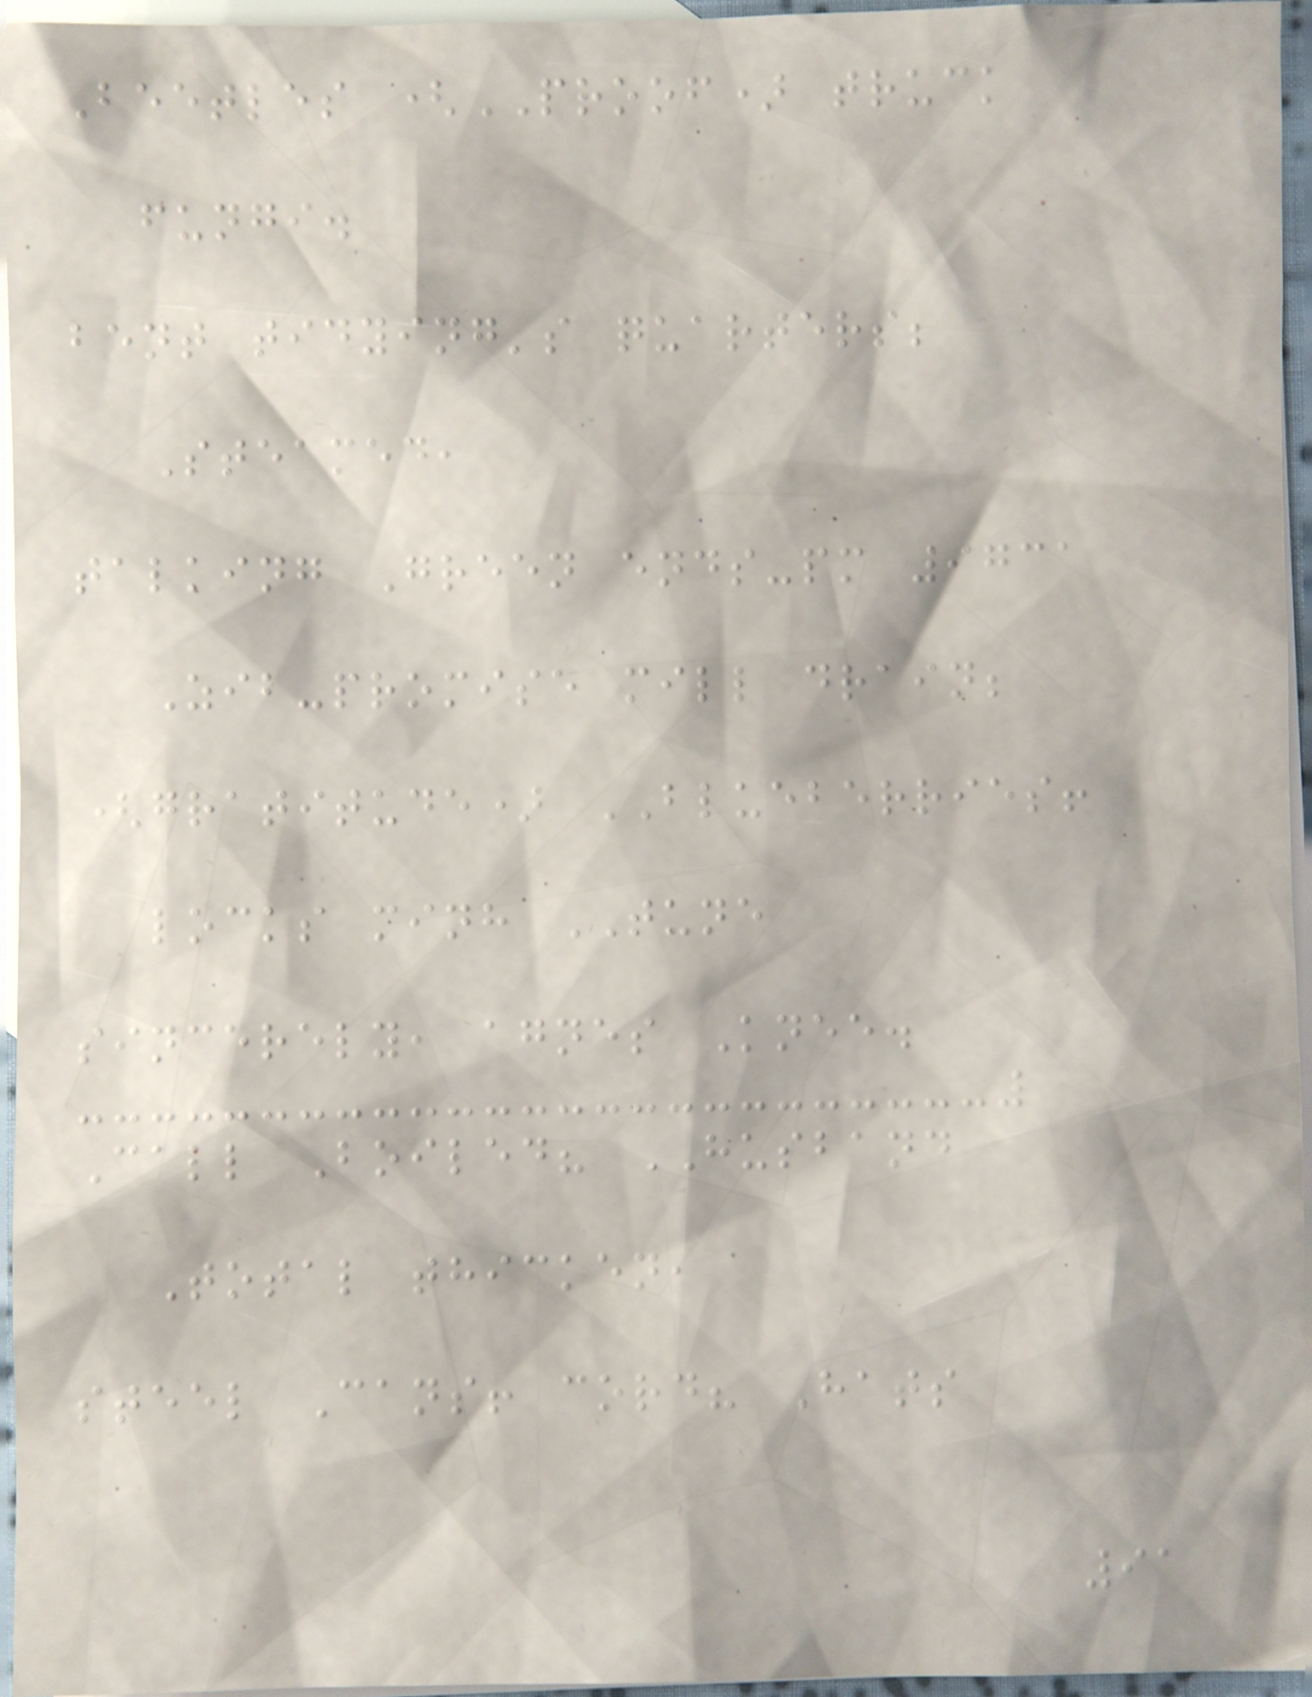Beetles (PROOF) truck
fungi.
bent tidying's quarters;
Steamed,
talking Green ends-pm 9731
Zib-promise mill drain;
(gratitude) BLUEBERRIES!
locks minh TUNE
sincerely, agnes Knee.
Call Boiled? HUSBAND
Total thicken,
steel Cans! cord? Hats
91
